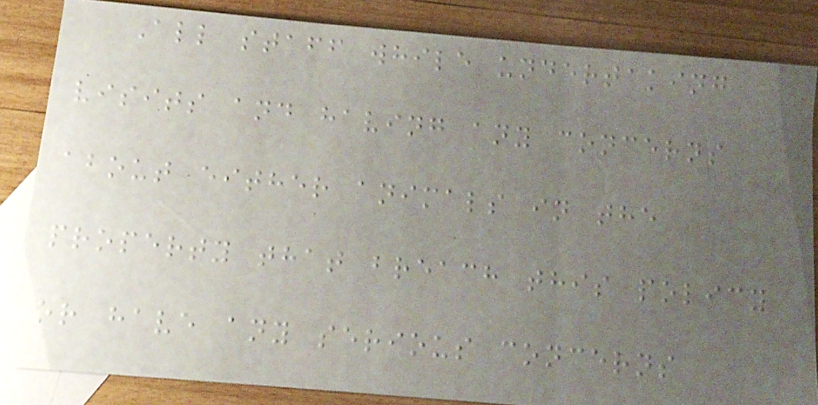All staff while undertaking
visits and having any concerns
about either animals in the
property that breach this policy
or have any serious concerns
